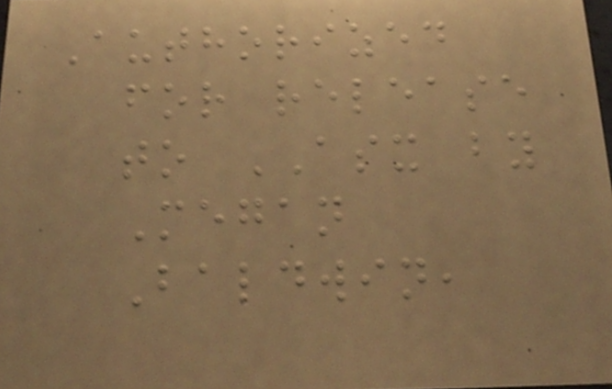Authorized
for release
to ASX by
Megan
Baldwin,
